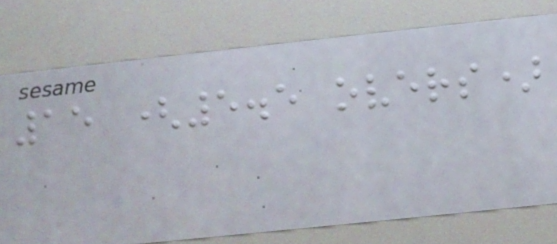15 (5.5 overs)
